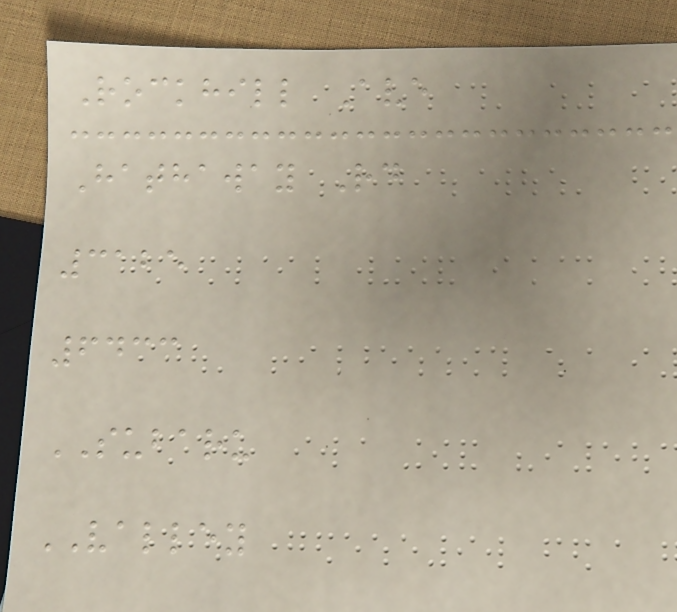Rockhill Ave
Hathaway Rd
3125
6433
SUBARU
VALLEY
